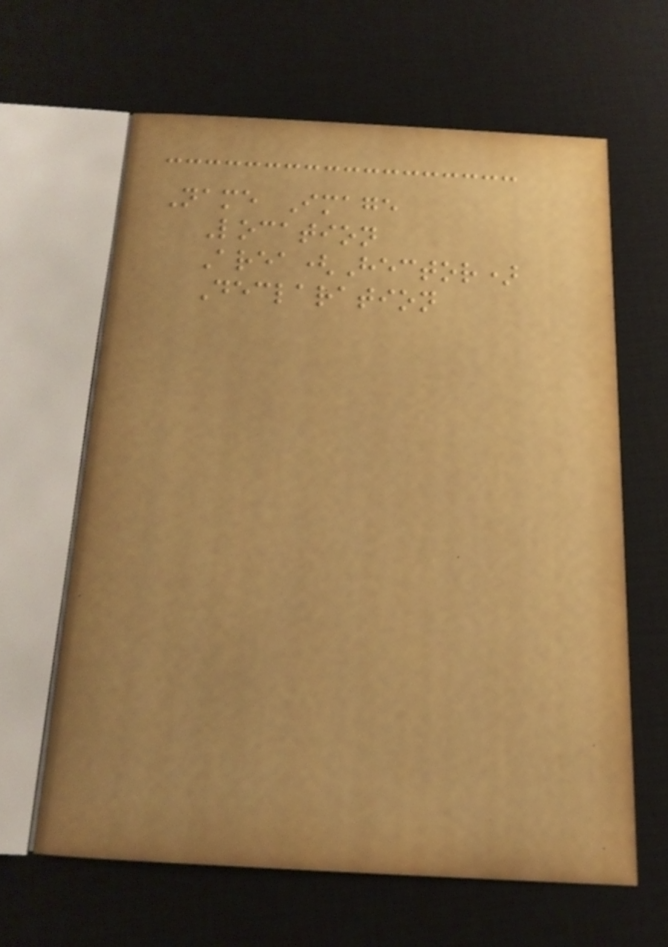Name Image
Location
Area(Hector)
Declaration
